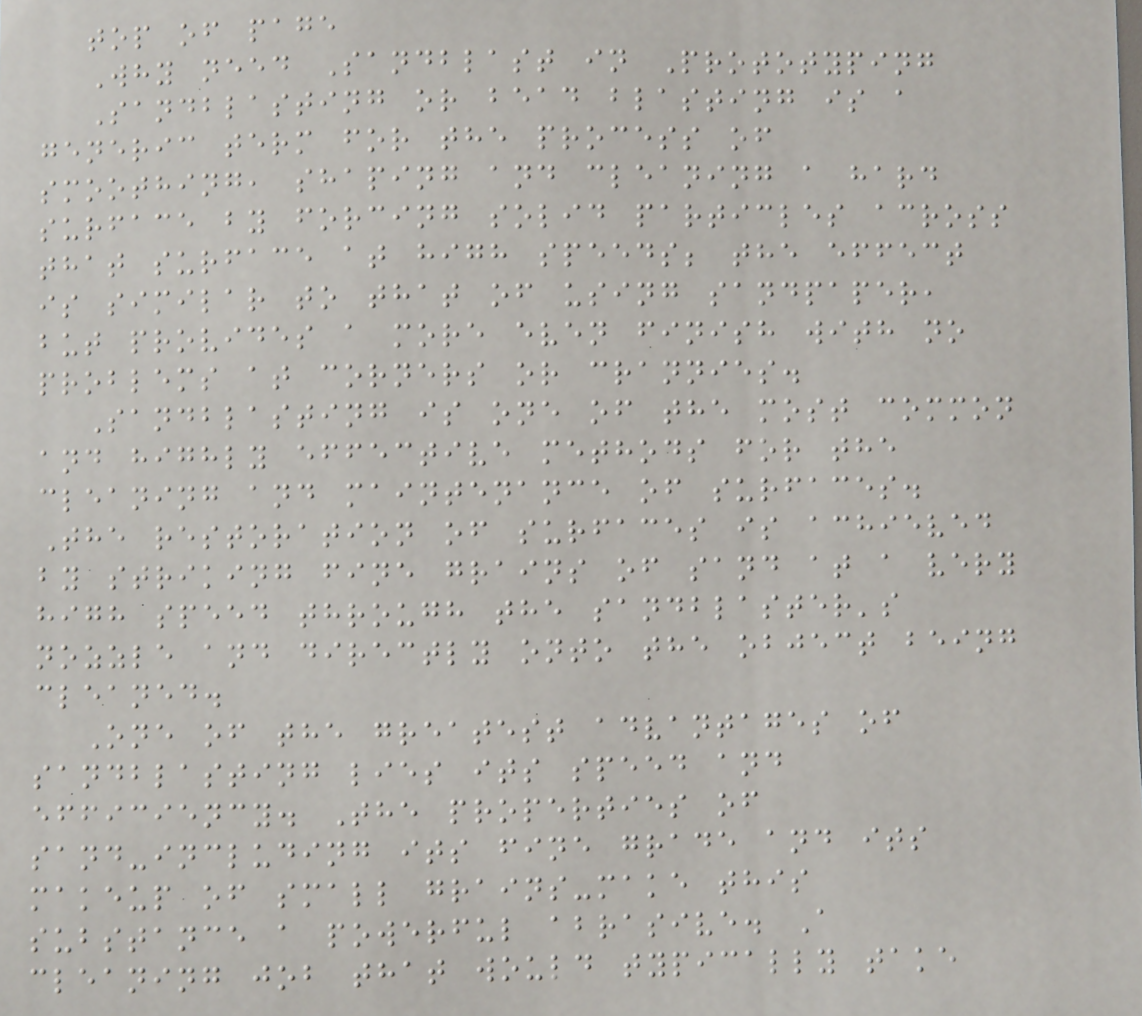top of page
Why need Sandblast in Prototyping
Sandblasting or bead blasting is a
generic term for the process of
smoothing, shaping and cleaning a hard
surface by forcing solid particles across
that surface at high speeds; the effect
is similar to that of using sandpaper,
but provides a more even finish with no
problems at corners or crannies.
Sandblasting is one of the most common
and highly effective methods for the
cleaning and maintenance of surfaces.
The restoration of surfaces is achieved
by striking fine grains of sand at a very
high speed through the sandblaster's
nozzle and directly onto the object being
cleaned.
One of the greatest advantages of
sandblasting lies its speed and
efficiency. The properties of
sand-including its fine grade and its
makeup of small grains-make this
substance a powerful abrasive. A
cleaning job that would typically take
